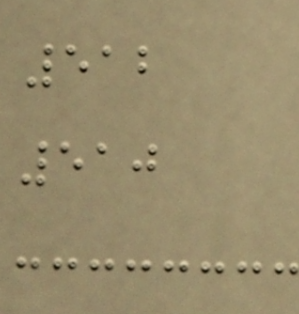512
510
